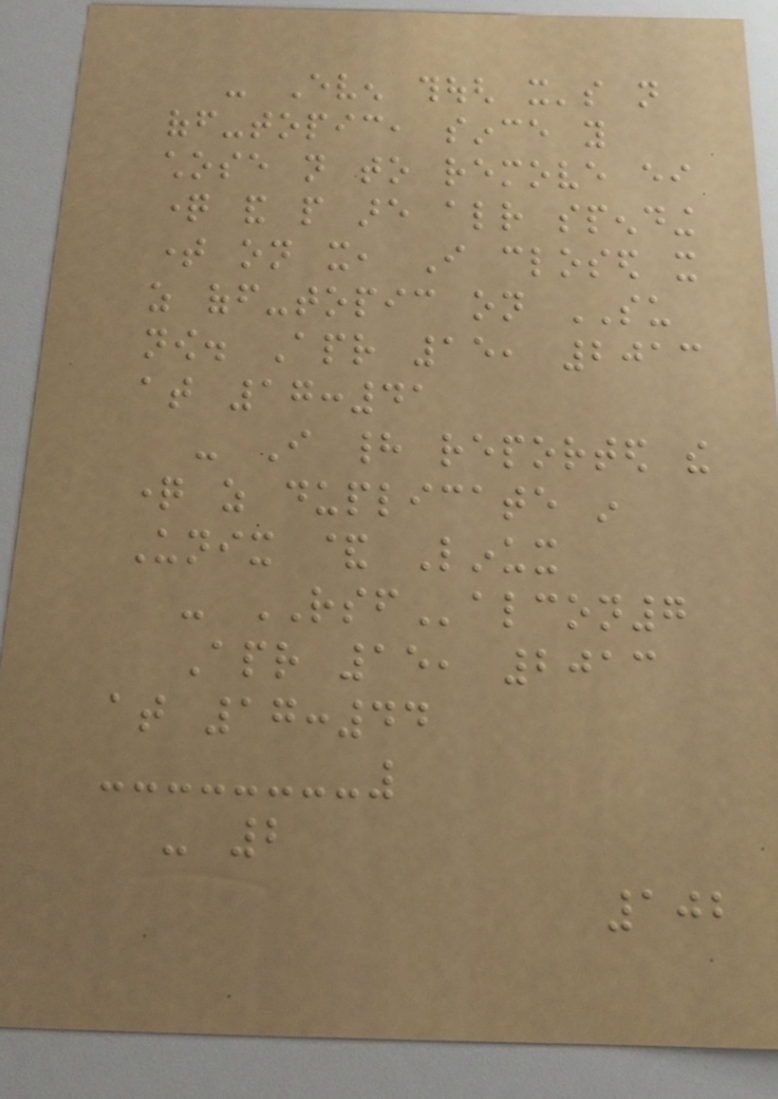- Even though it's not
off-topic, since you
chose not to remove either
question and people are already spending
time on it, I closed it
as off-topic on SU
now. Apr 15, 2013
at 17:41
- I had reported the
question as duplicate in
Unix & Linux
- RSFalcon7
Apr 15, 2013
at 17:44
- 2
102
